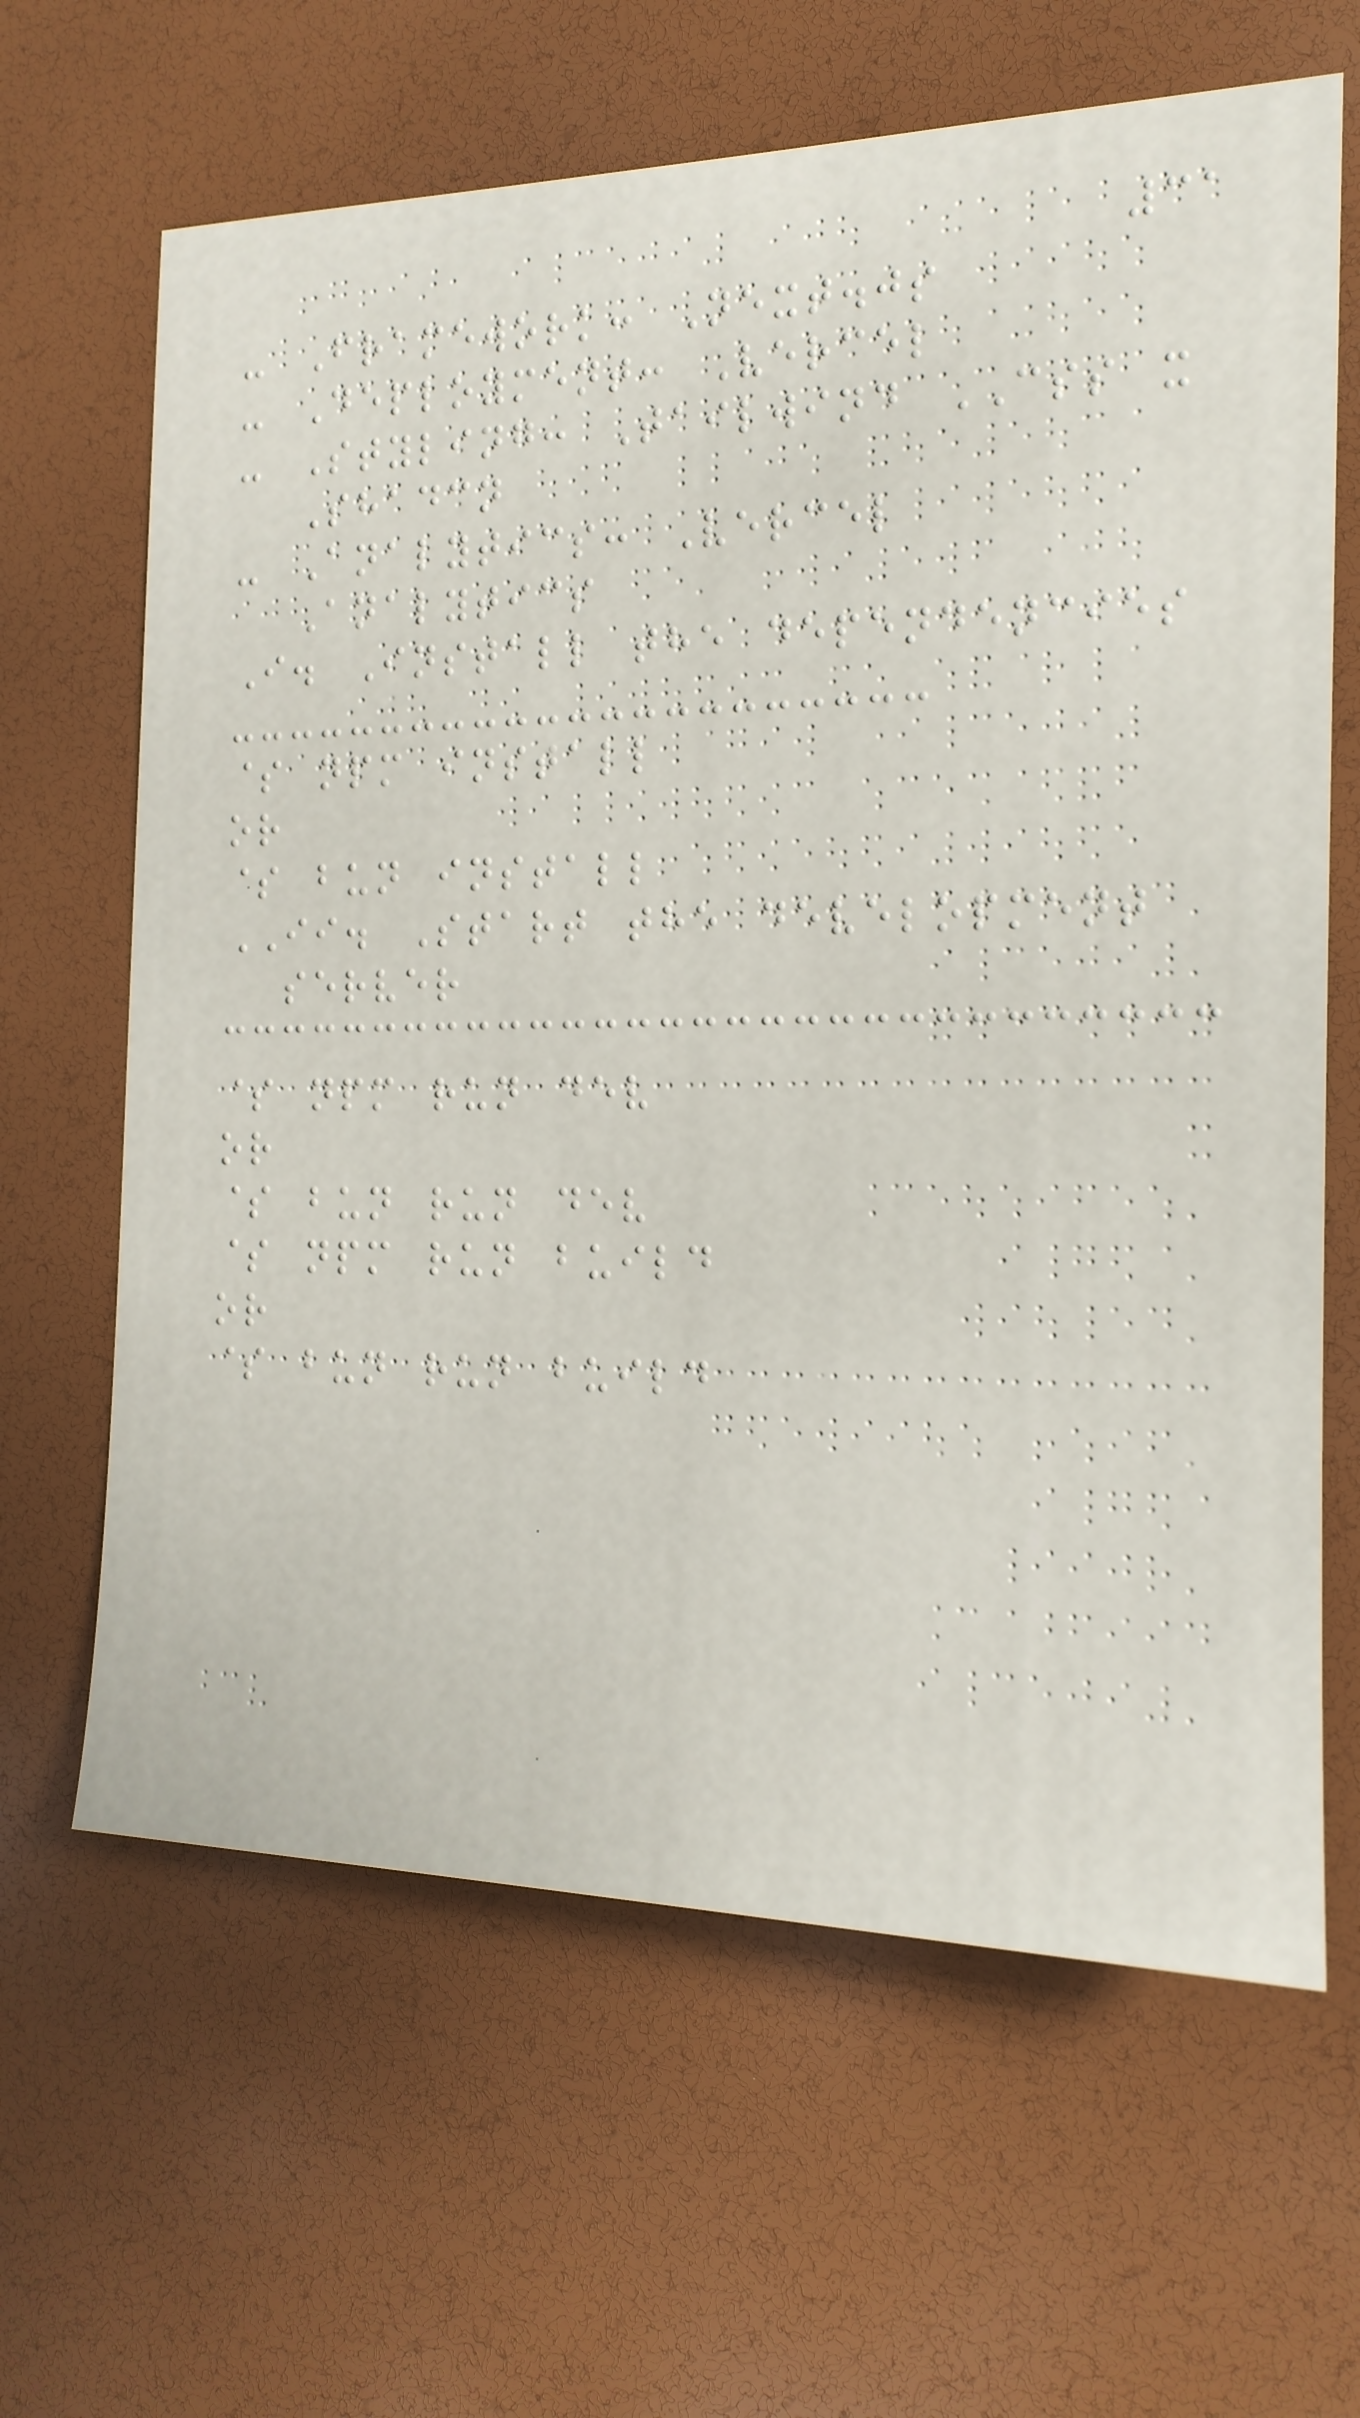31
- Framework: Next.js
- Deployment: Vercel
- Styling: Tailwind CSS x
Shadcn
- Analytics: Vercel
Analytics
I. Install the dependencies
$ npm install
or
$ bun install
II. Start the development
server
$ npm run dev
or
$ bun run dev
$ npm run build
or
$ bun run build
